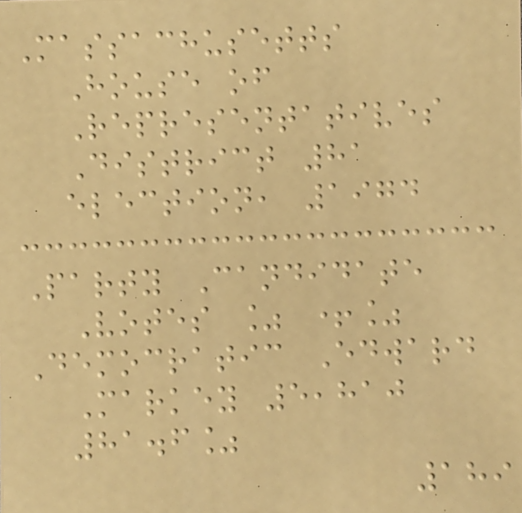Massachusetts
House of
Representatives
District 81
election, 1974
Party Candidate
Votes % +%
Democratic Edward
Markey 5,810
81.6%
189
